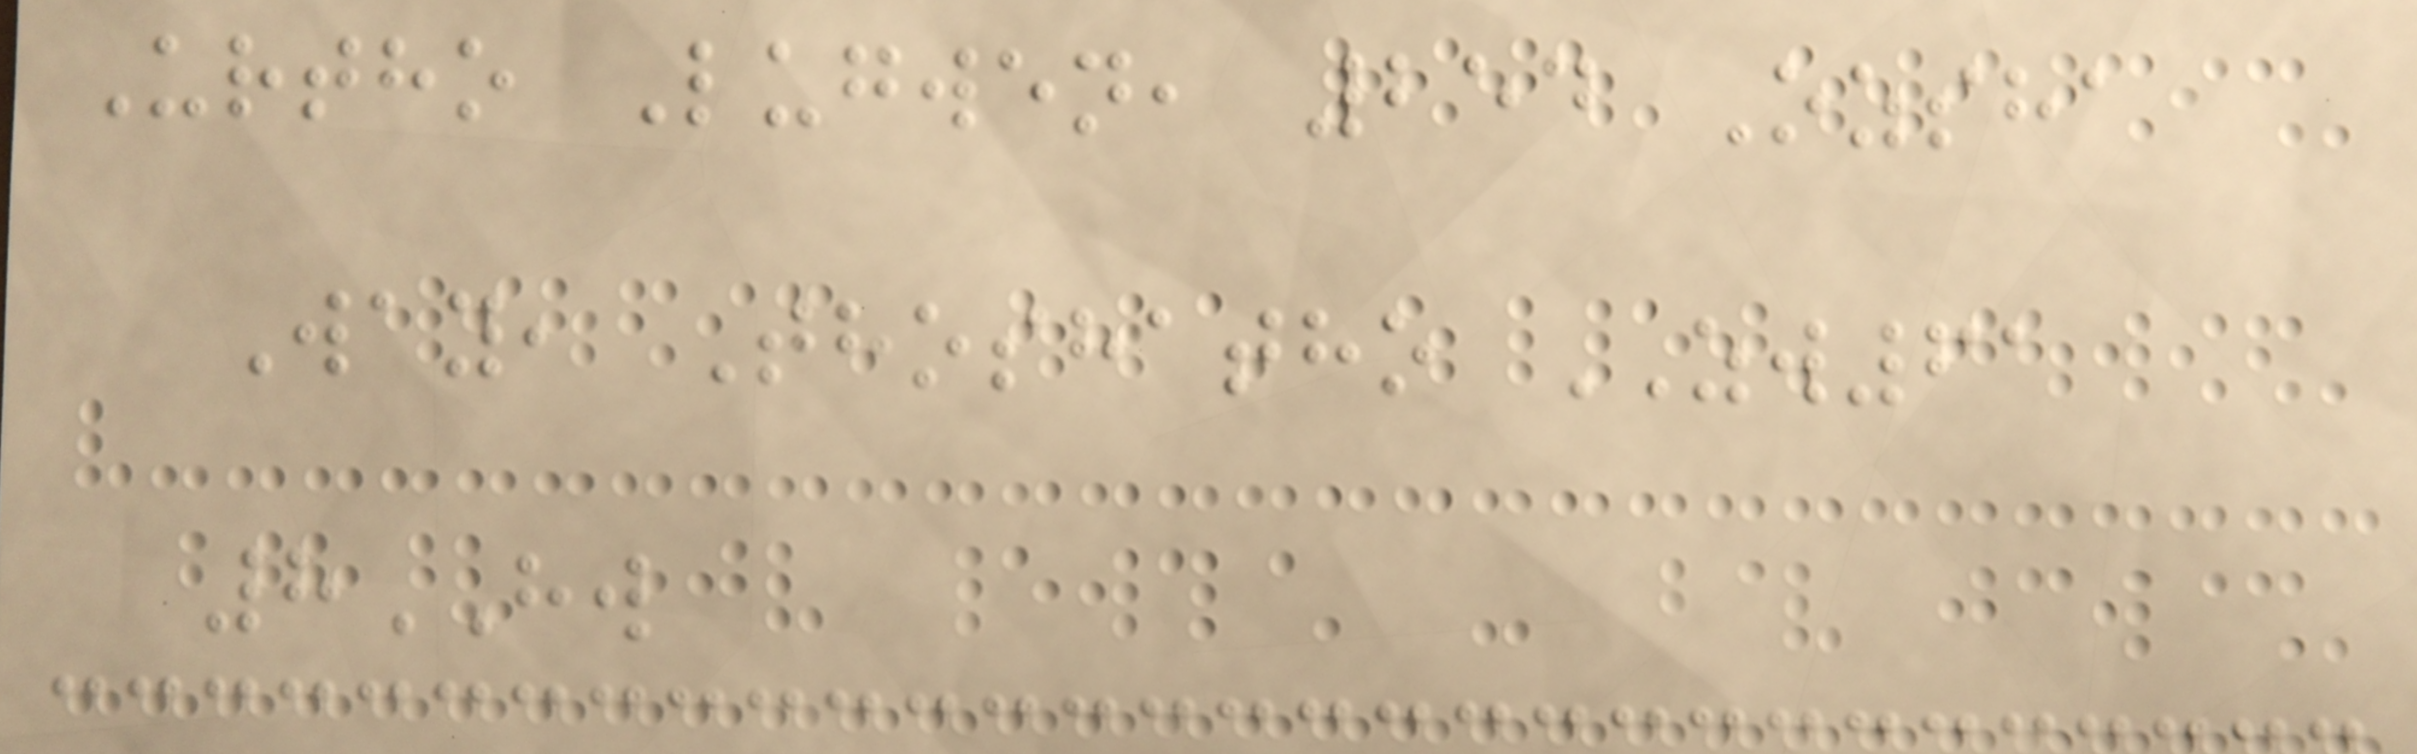Urtho Lugwen, 254 Ozsha
Way, Thoshatho ZW61
8HW
